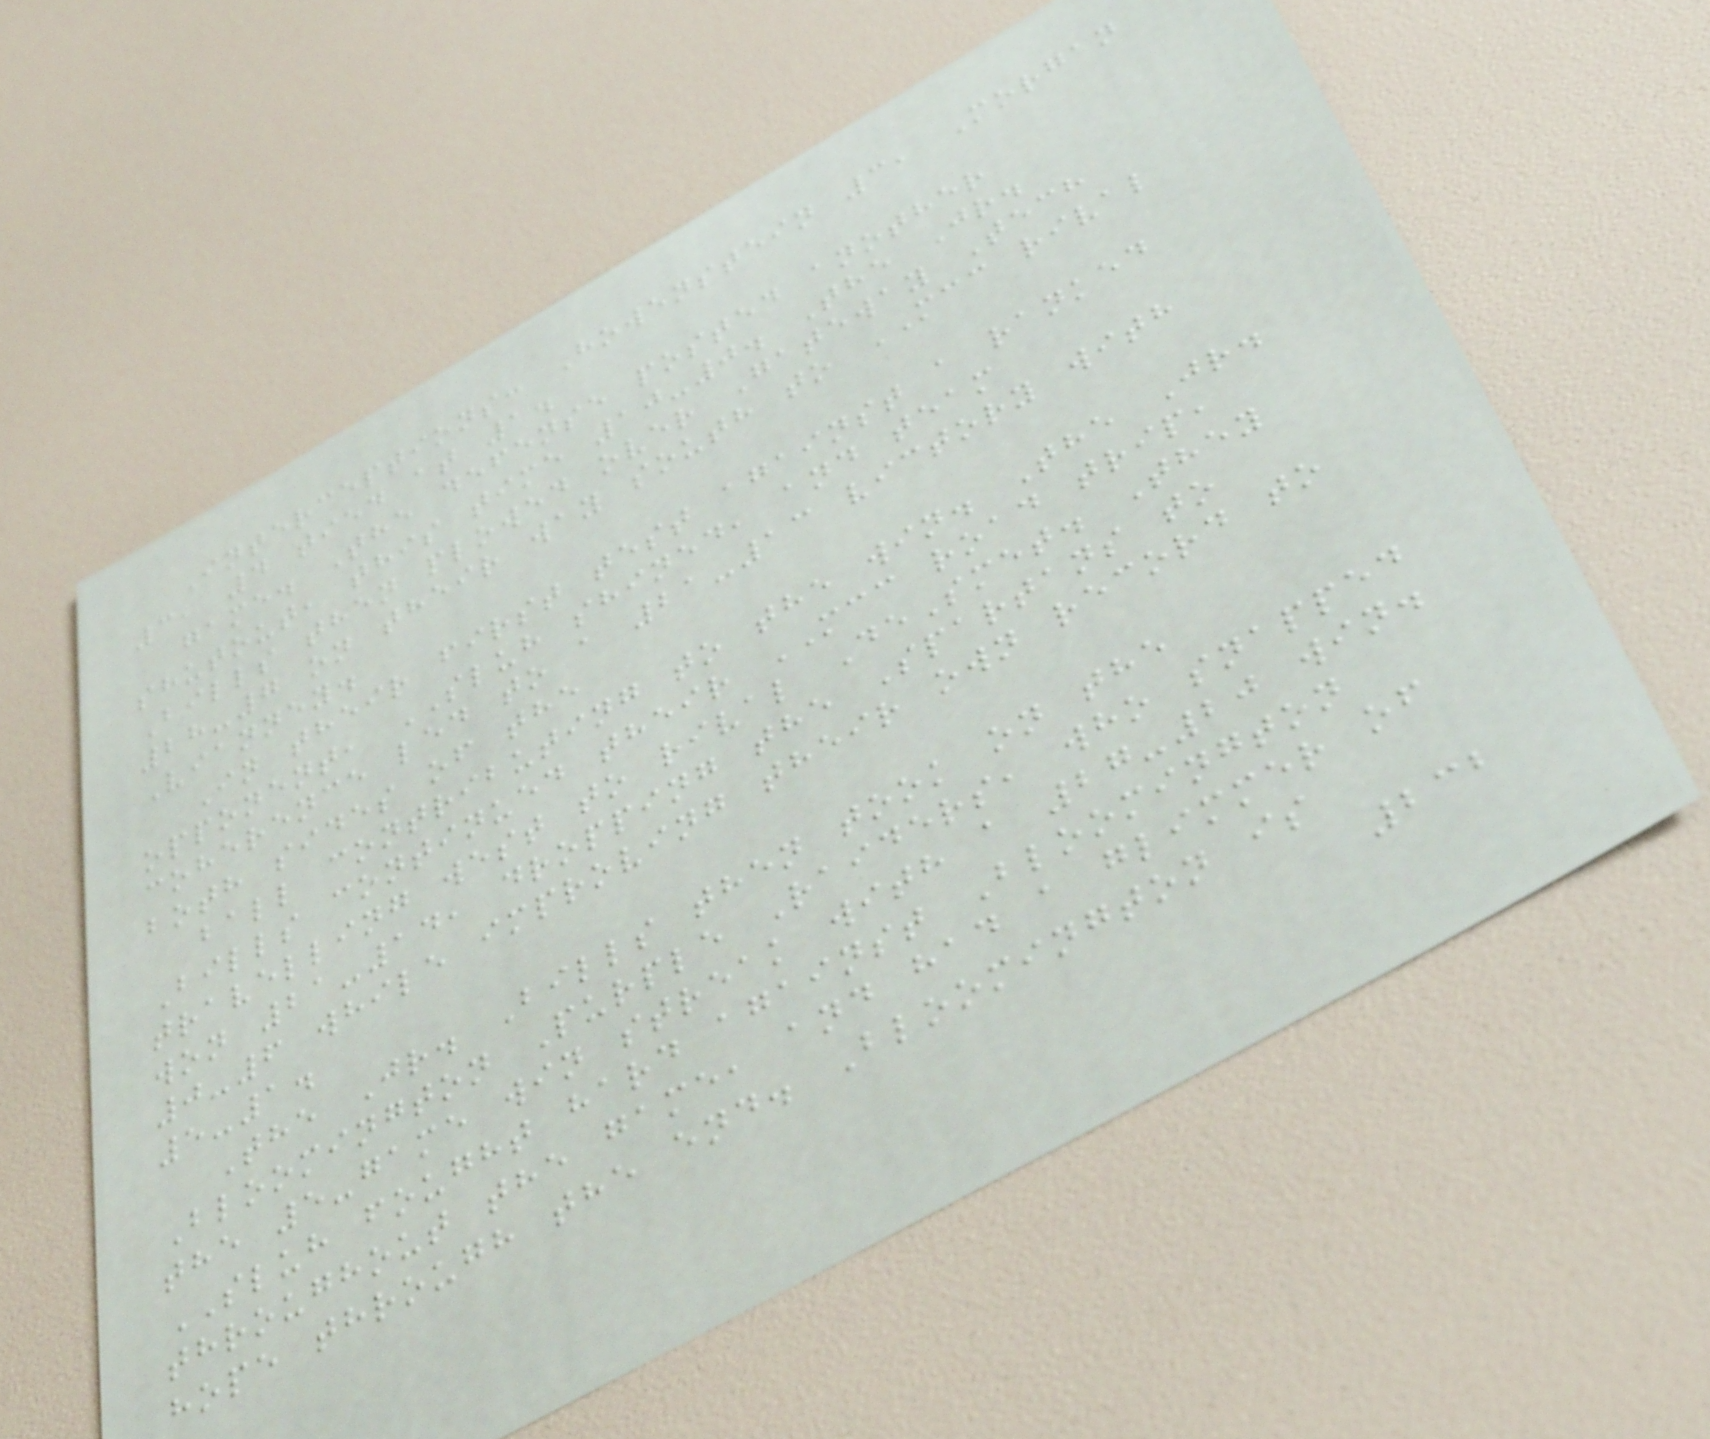Interceptions: Howenstein 3, Morgan
3, 4 tied at 1.
game. The defense posted another
shutout, this time 10-0. The Jr.
Bills then plowed over Gateway Tech
28-7 on their way south to MCC rival
Vianney.
In their first test against a ranked
opponent, SLUH shined, and team
coherence led to a 21-13 victory with
both sides of the
ball contributing to the win. The Jr.
Bills continued their MCC road trip,
travelling west to rival DeSmet. They
won 21-14, dropping the Spartans to
0-6 while improving their own record to
5-1.
The Jr. Bills then took on the
Bloomington Purple Raiders, who snapped
the 5-game win streak with a 27-20 win.
SLUH fought hard against Bloomington
throughout the game, and had a glimmer of
hope through the end. Bloomington is
232
